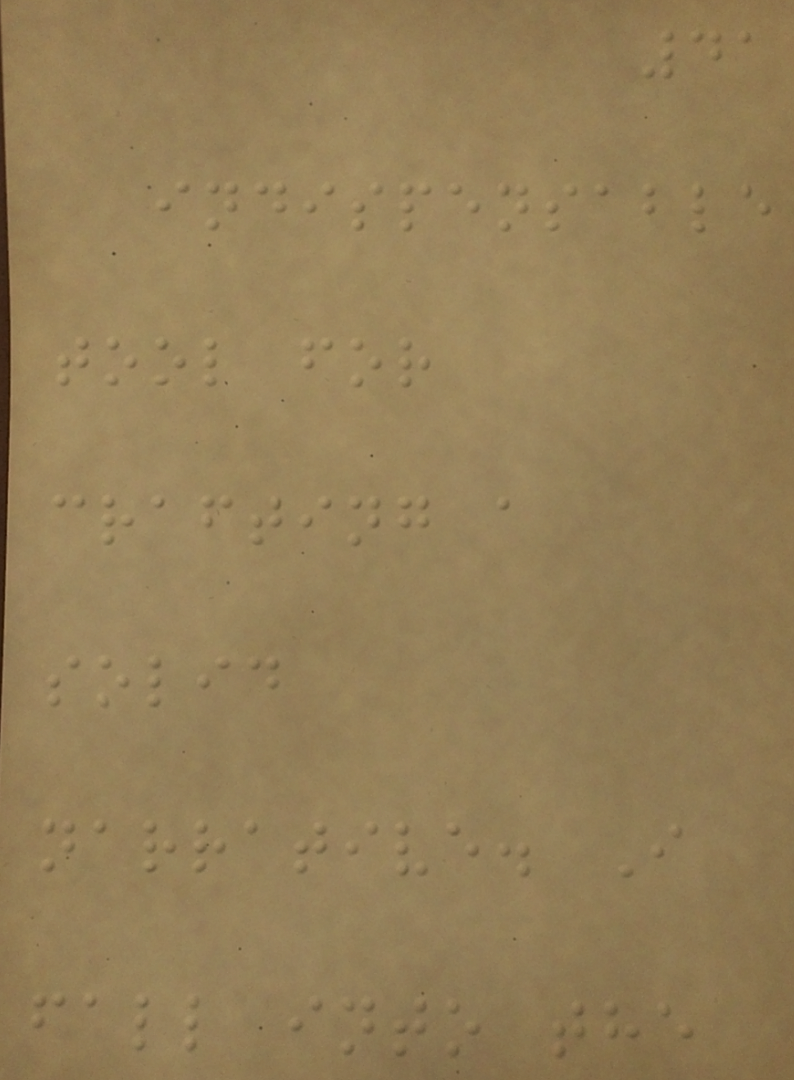41
indispensable
tool for
crafting a
solid
narrative. I
fall into the
